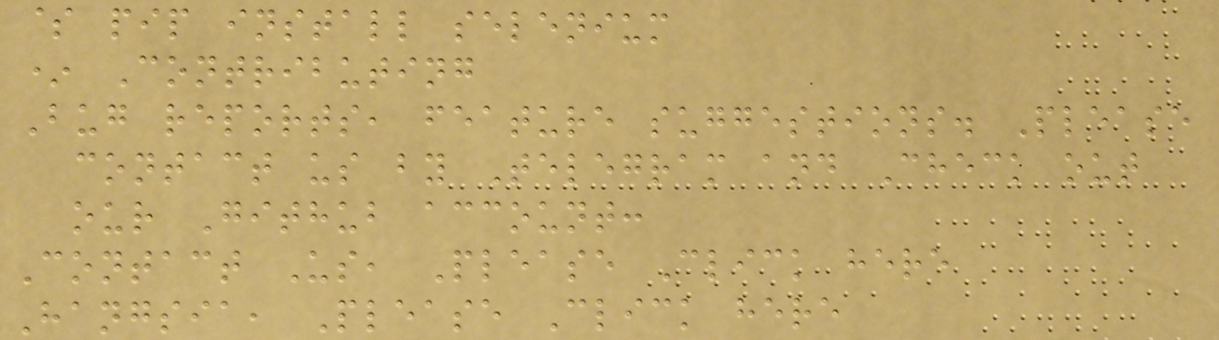$ pip install selenium
* Contributing
Bug reports, feature suggestions. Please
contact us by Telegram and Check out
our Github account:
Contact Us, Please Click here
Hangsia, Please Click here
